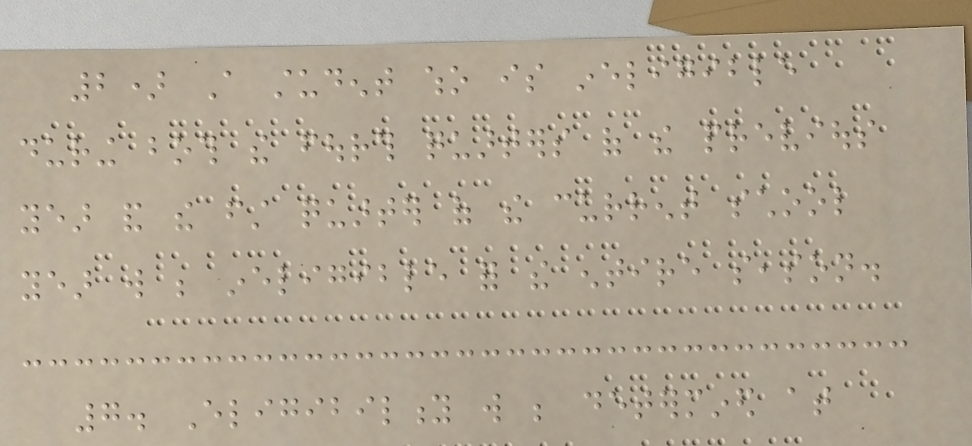2) A student who is ineligible
during both the fourth quarters of the previous
year and the first quarter of the current school
year will be ineligible for the entire season.
7. Eligibility will be determined at
